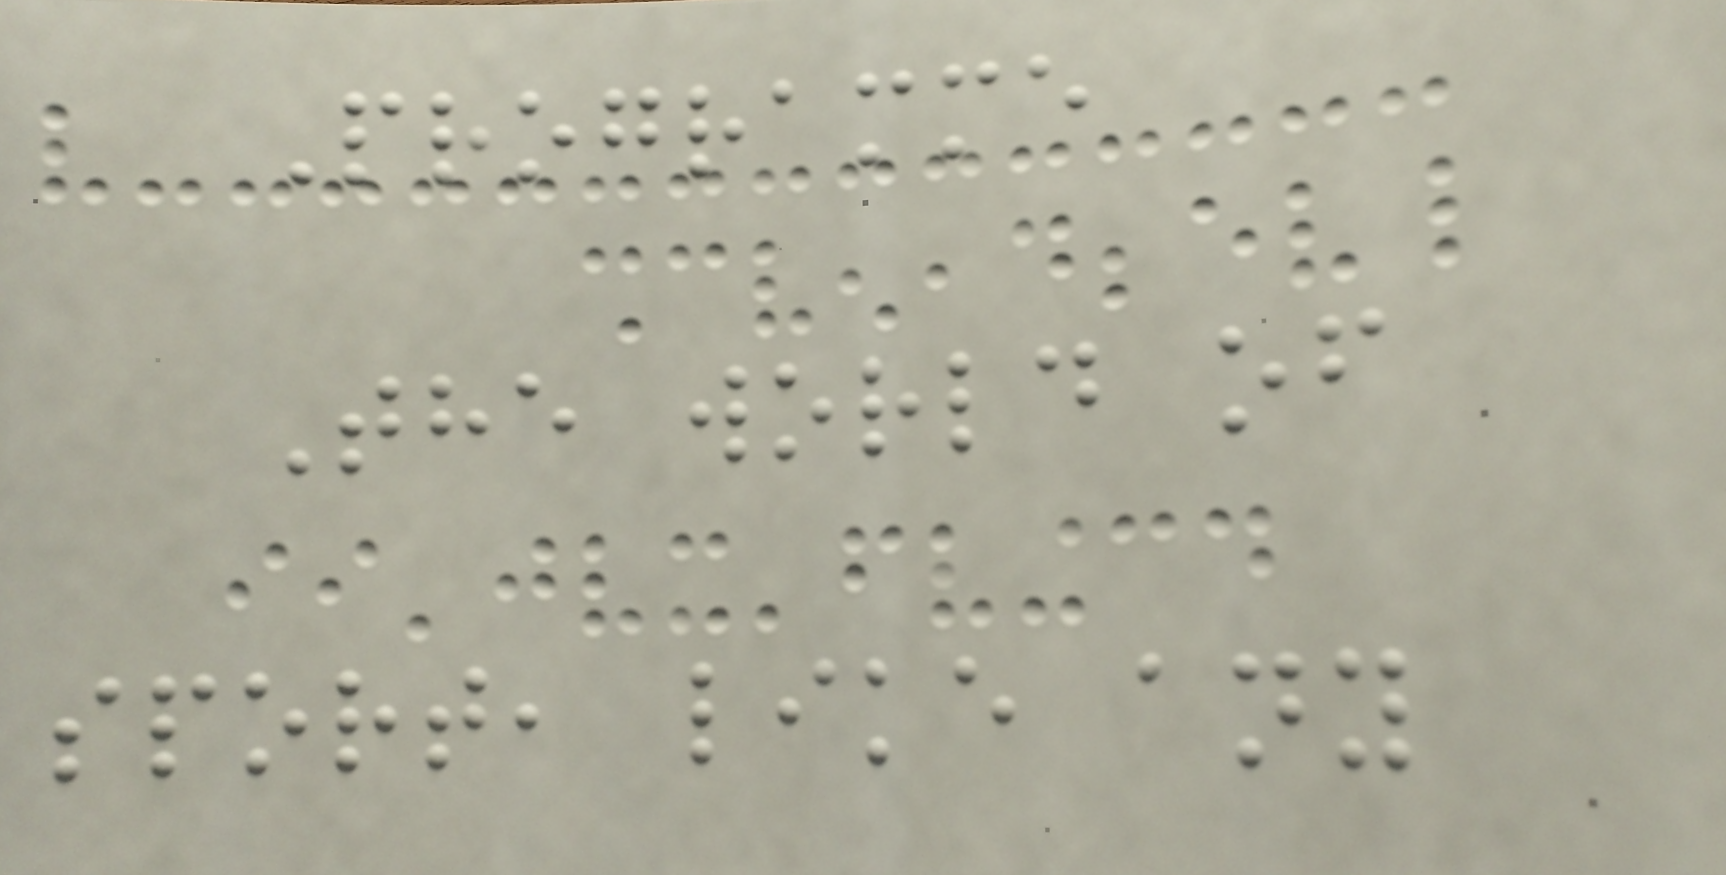Programme
The world of
sport, like any
